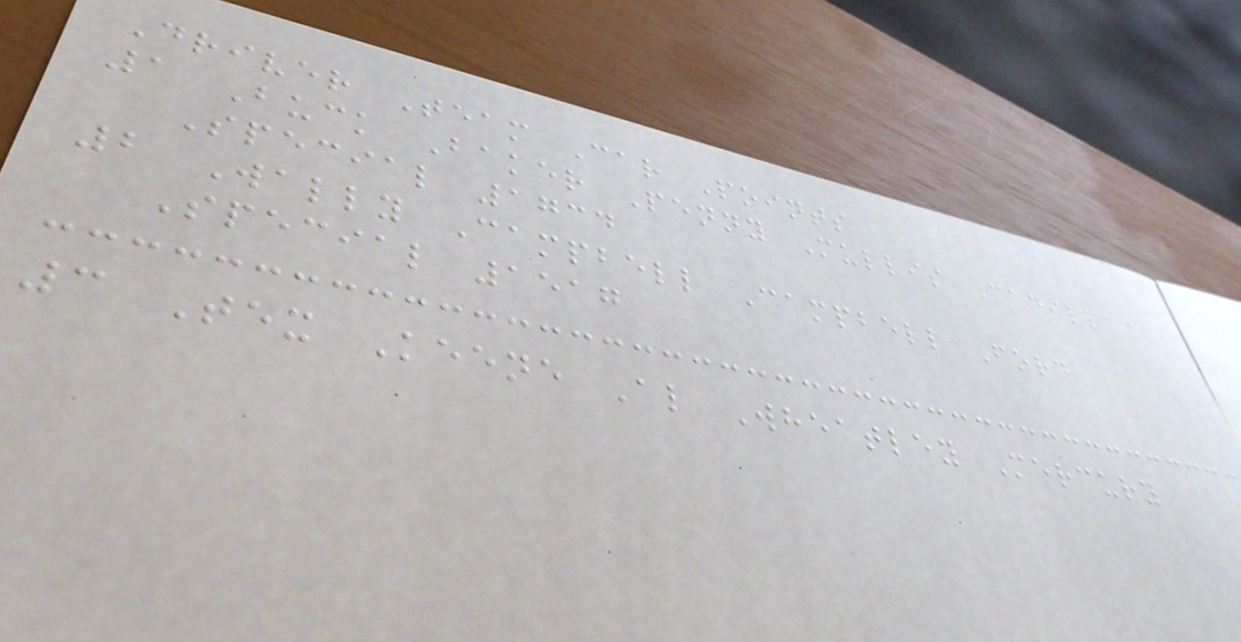Driver Team Car Points
1 Buck Baker Penny Mullis Cadillac
Special 1734
2 Wally Campbell Campbell Ford
Special 1517
3 Tex Keene Al Wheatley Mercury
